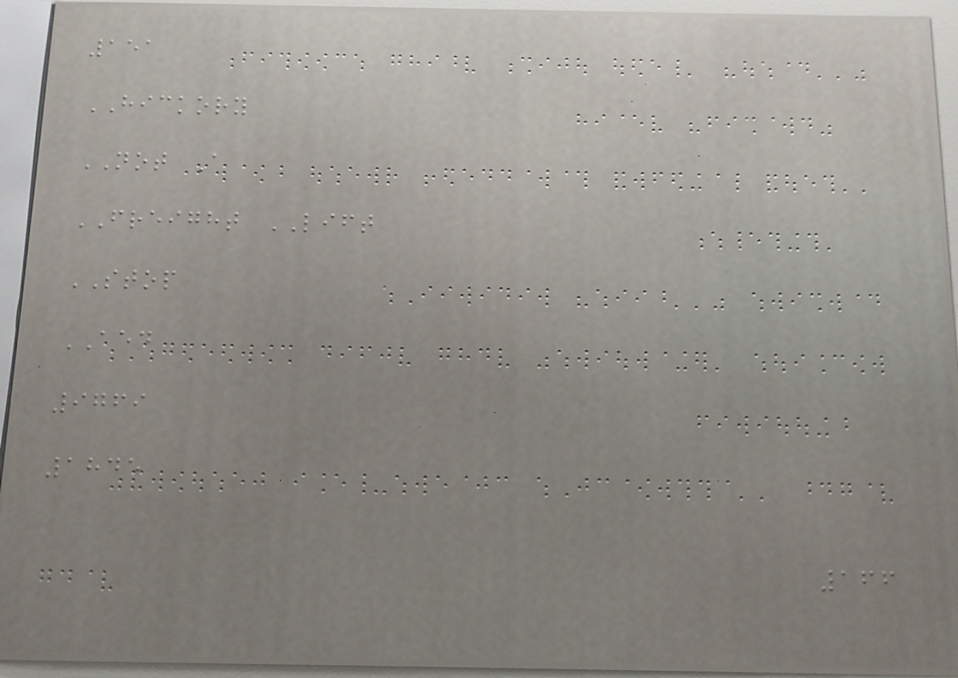151
HICKORY
NOT A
FREIGHT LIFT
STOP
AED
9769
1845
166
